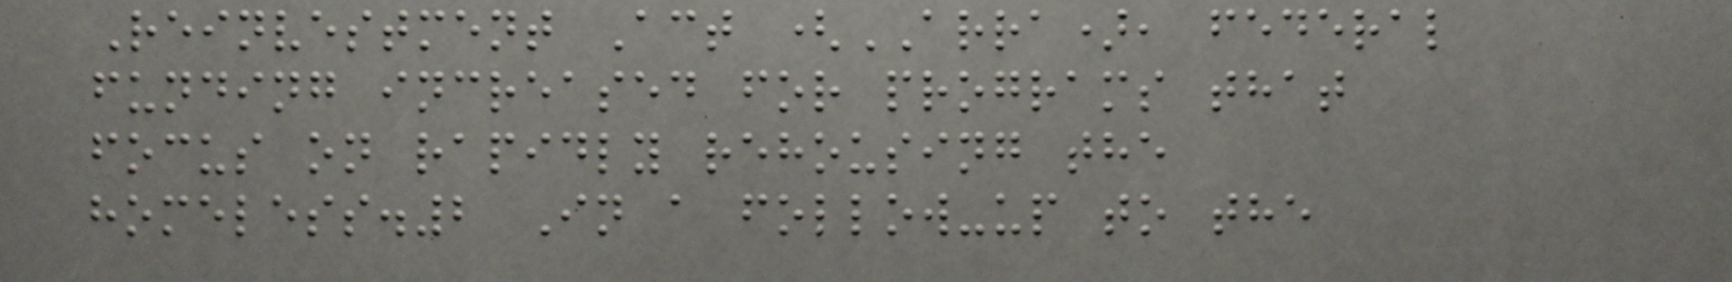Reinvestment Act (ARRA), federal
funding increased for programs that
focus on rapidly rehousing the
homeless.2 In a follow-up to the
